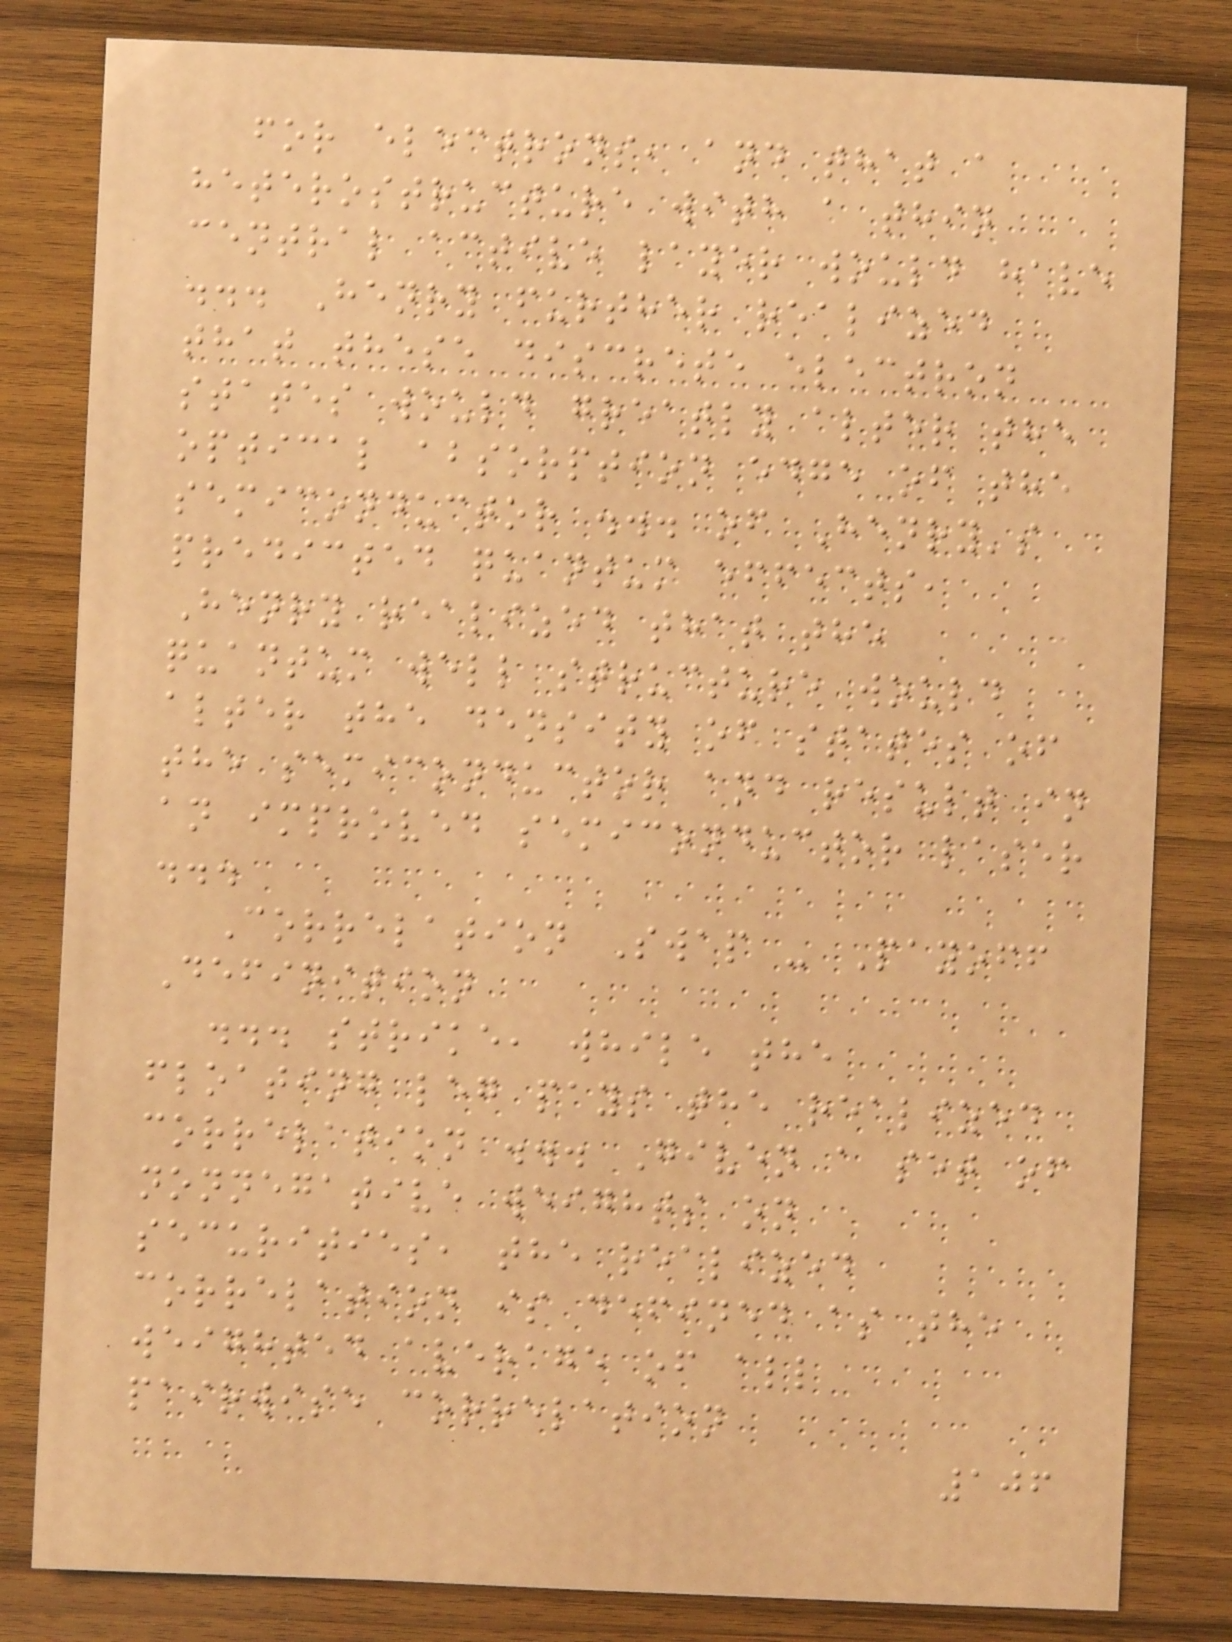for electrons, and that a
heterostructure with a thin
central active layer would have
... Henry further realized
that these discrete electron
states would greatly alter the
optical absorption edge of the
semiconductor ... of Henry's
predicted quantum effects,
Henry realized that the
quantum well structure would
alter the density of states of
the semiconductor and result in
an improved semiconductor laser
...
Correlation Swap - Payoff
Definition
... strike, while the
floating leg pays the realized
correlation ... Given a set of
nonnegative weights on
securities, the realized
correlation is defined as the
weighted average of all
pairwise correlation
106
